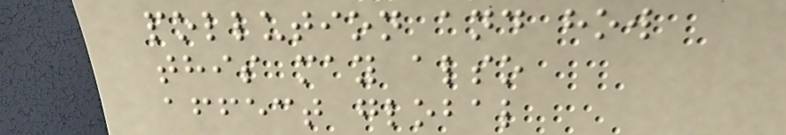pollution and how
this may also
affect global
